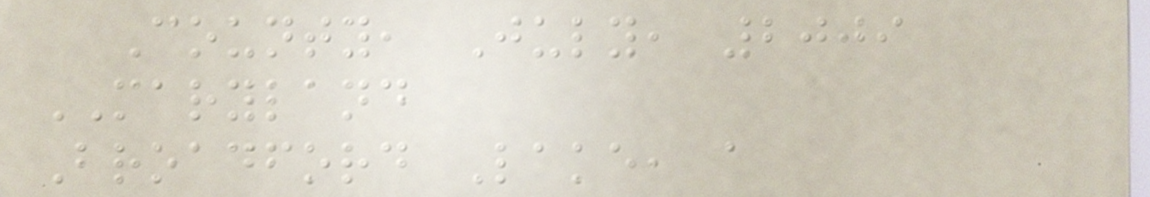County, July, 2009
MARYLAND
Broadford Lake, a
